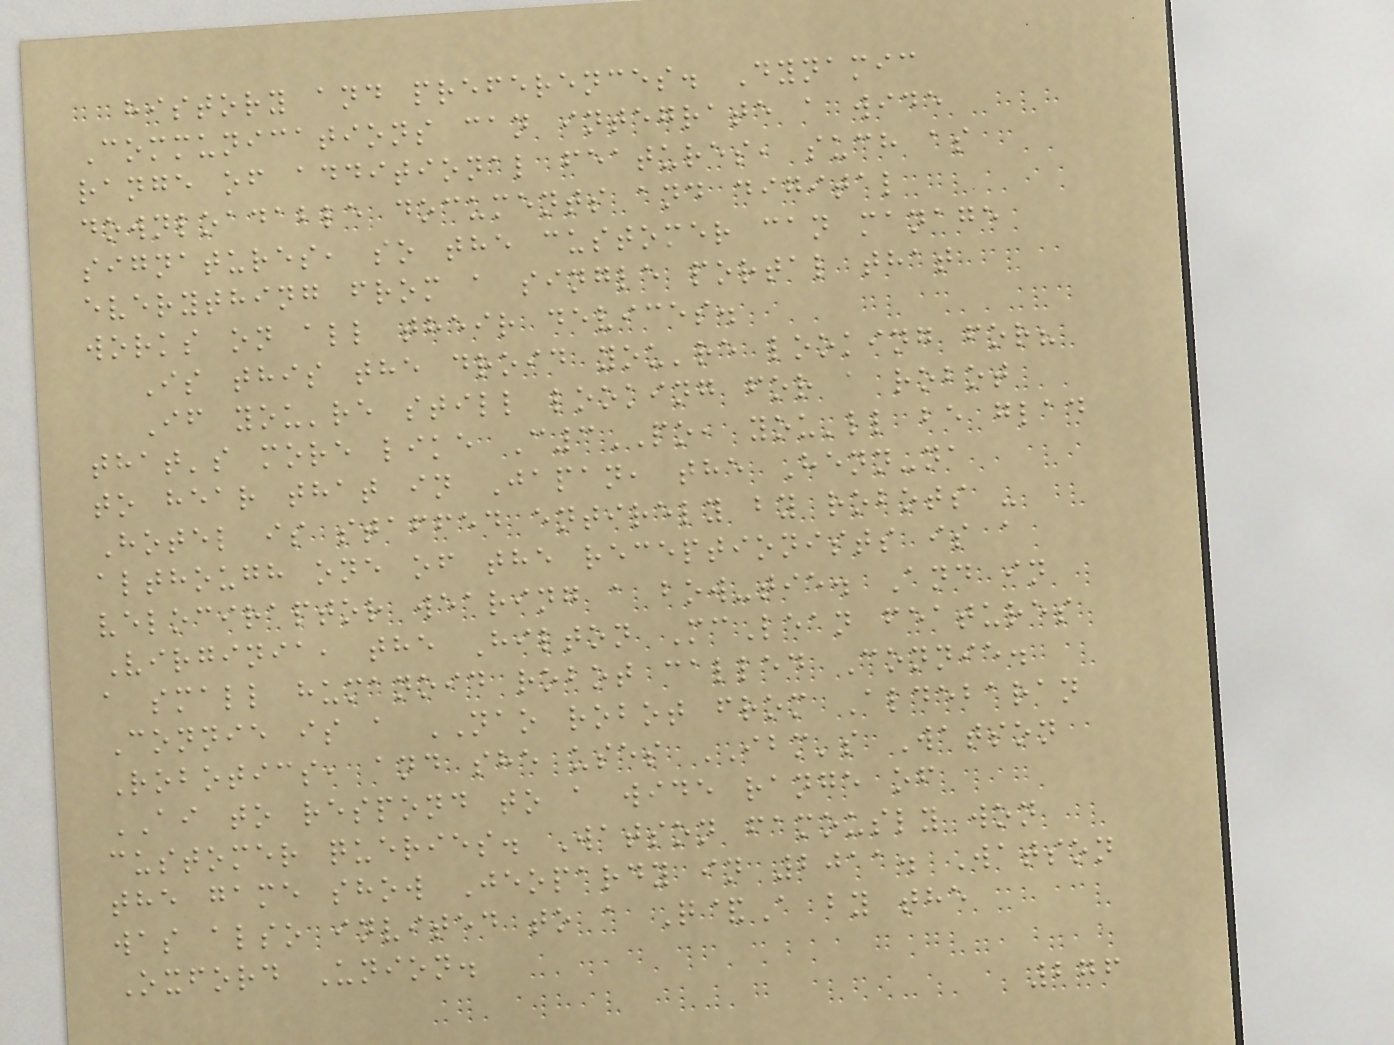history and preferences. Dynamic
Communications can integrate a wide
range of additional features, such as
downloadable documents and digital
signatures, so the customer can manage
everything from a single portal that
works on all their devices.
Is this the droid you're looking for?
If you're still looking for a robot
that's more like C3PO, you'll be glad
to hear that in Japan, the Henn-na
Hotel is staffed entirely by robots -
although one of the receptionists is a
velociraptor wearing a bow-tie. And in
Virginia, the Hilton McLean features
a small humanoid robot called Connie.
Connie is a NAO robot from Aldebaran
Robotics, and she uses IBM's Watson
AI to respond to a wide range of
customer queries. Watson famously won
the game show Jeopardy in 2011. Watson
was also invited to a Q&A by the
Oxford Union.
276
